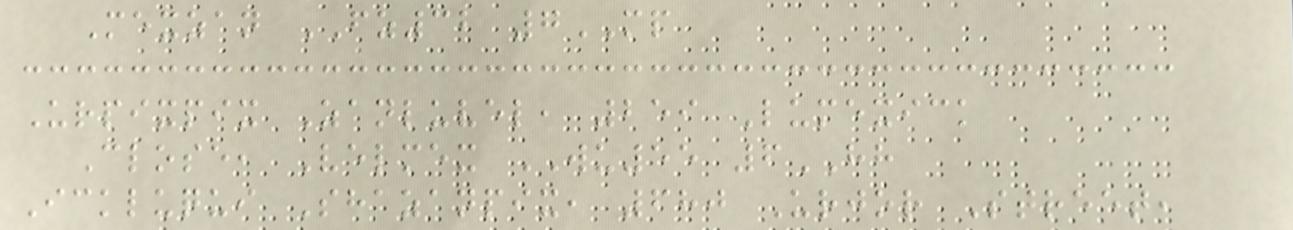Mexzan FZ32 7MP
Urpixpix Zanluvel, 259 Lumexick
Close, Velmex WU55 6HH
Ickluqui Shazanpix, 680 Urjor Street,
